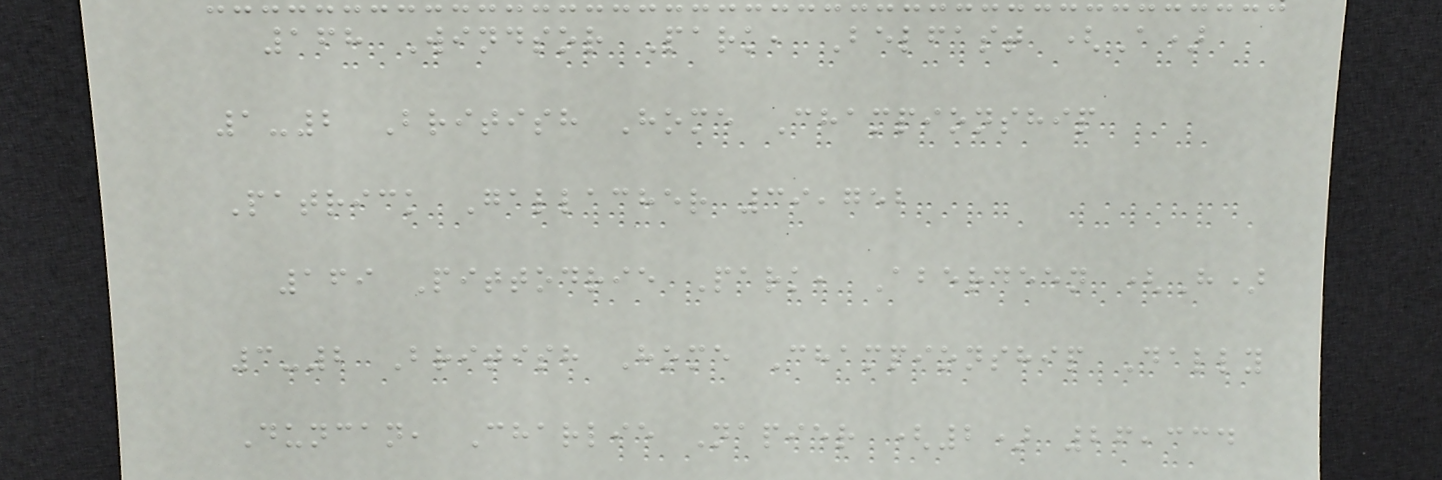168 Windsor Park, Belfast (A)
1-2 British Home Championship
Patrick Gallacher 39,752
169 Pittodrie Park, Aberdeen (H)
3-2 British Home Championship Dally
Duncan, Charlie Napier (2) 26,334
